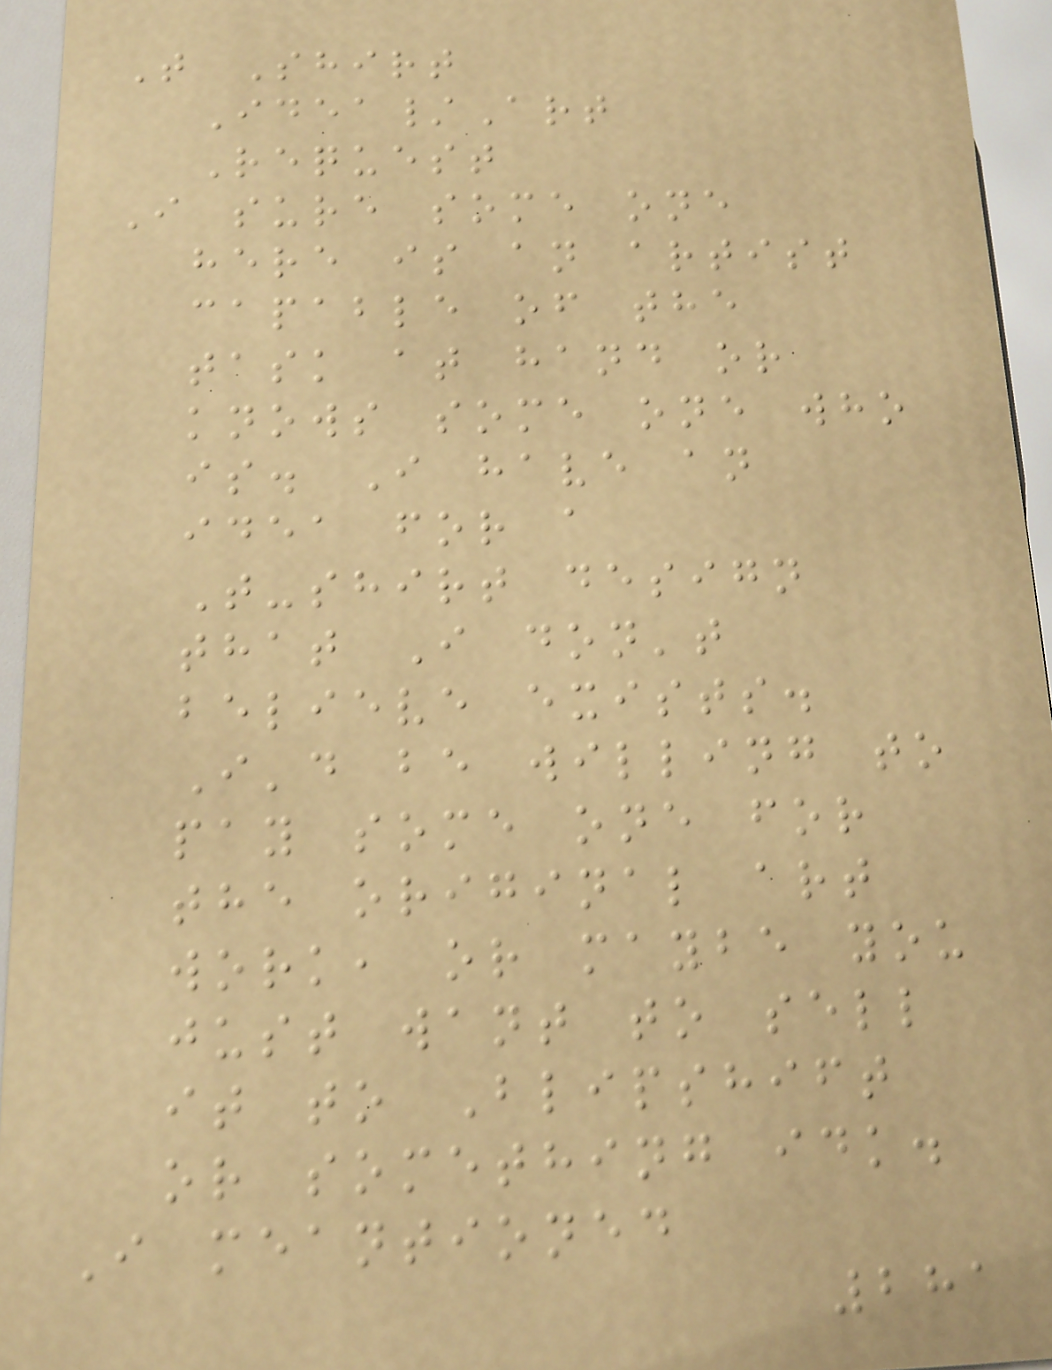T Shirt
Idea/Art
Request
I sure some one
here is an artist
capable of the
task at hand or
knows some one who
is. I have an
idea for a
T-shirt design
that I don't
believe exists.
I'd be willing to
pay some one for
the original art
work, or maybe you
just want to sell
it to Blipshift
or something idk.
I meantioned
281
